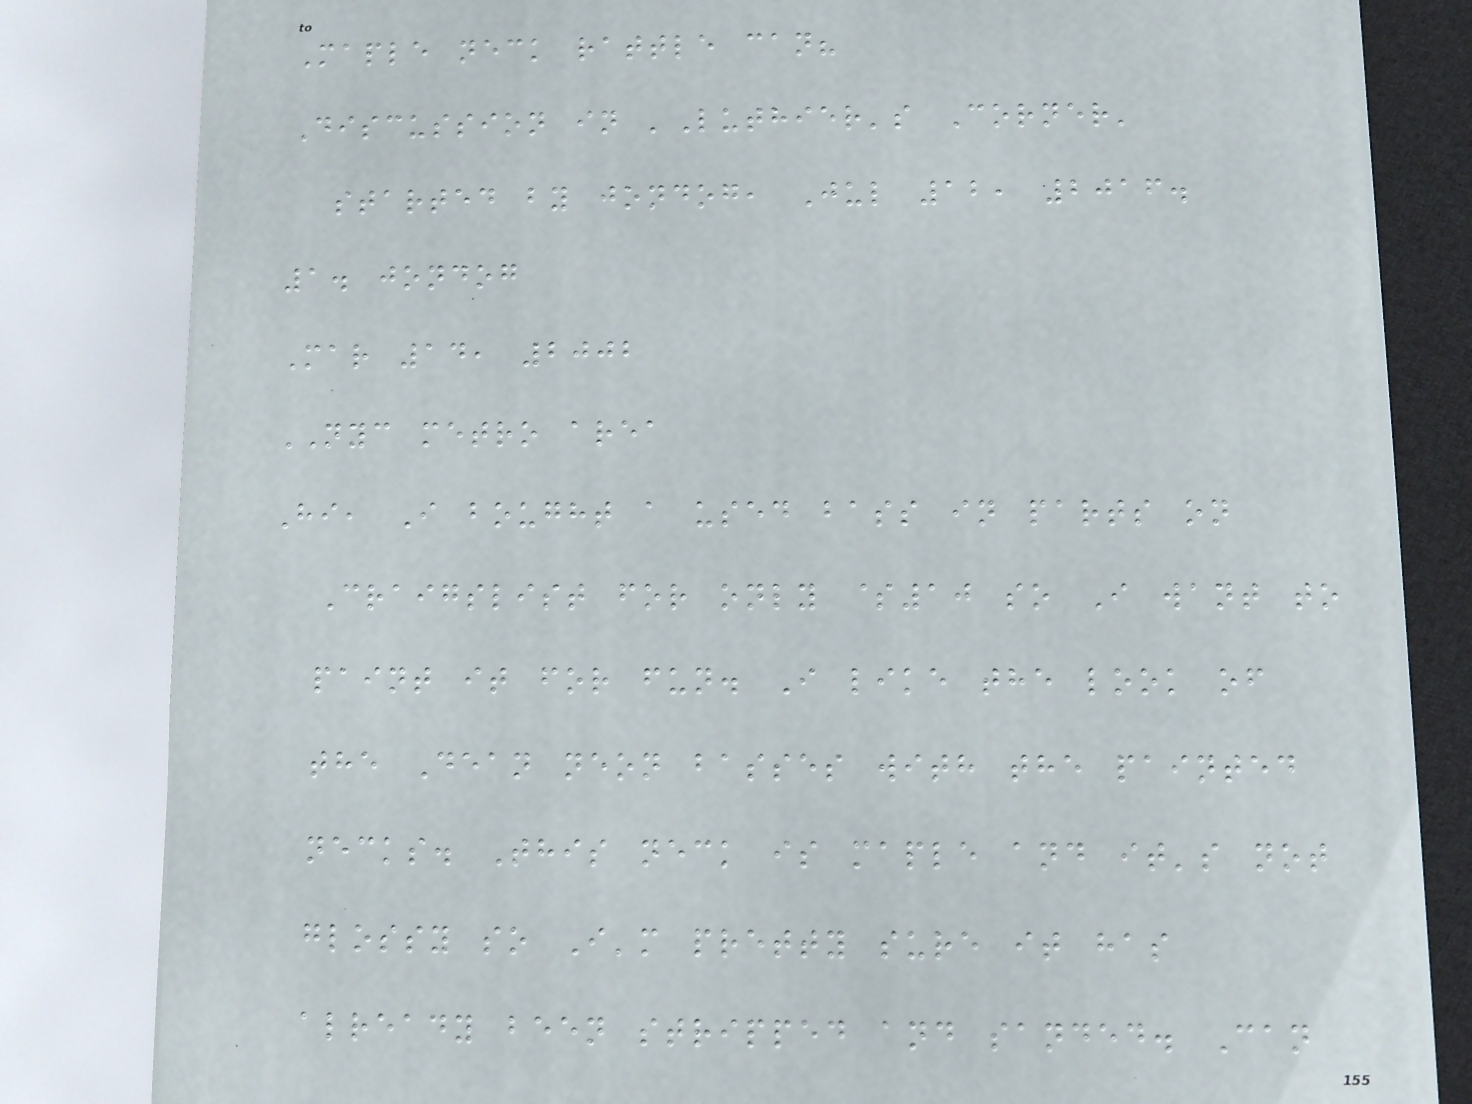Maple neck rattle can?
Discussion in 'Luthier's Corner'
started by jondog, Jul 12, 2016.
1. jondog
Mar 14, 2002
NYC metro area
Hi, I bought a used bass in parts on
Craigslist for only $10 so I want to
paint it for fun. I like the look of
the Dean neon basses with the painted
necks. This neck is maple and it's not
glossy so I'm pretty sure it has
already been stripped and sanded. Can
